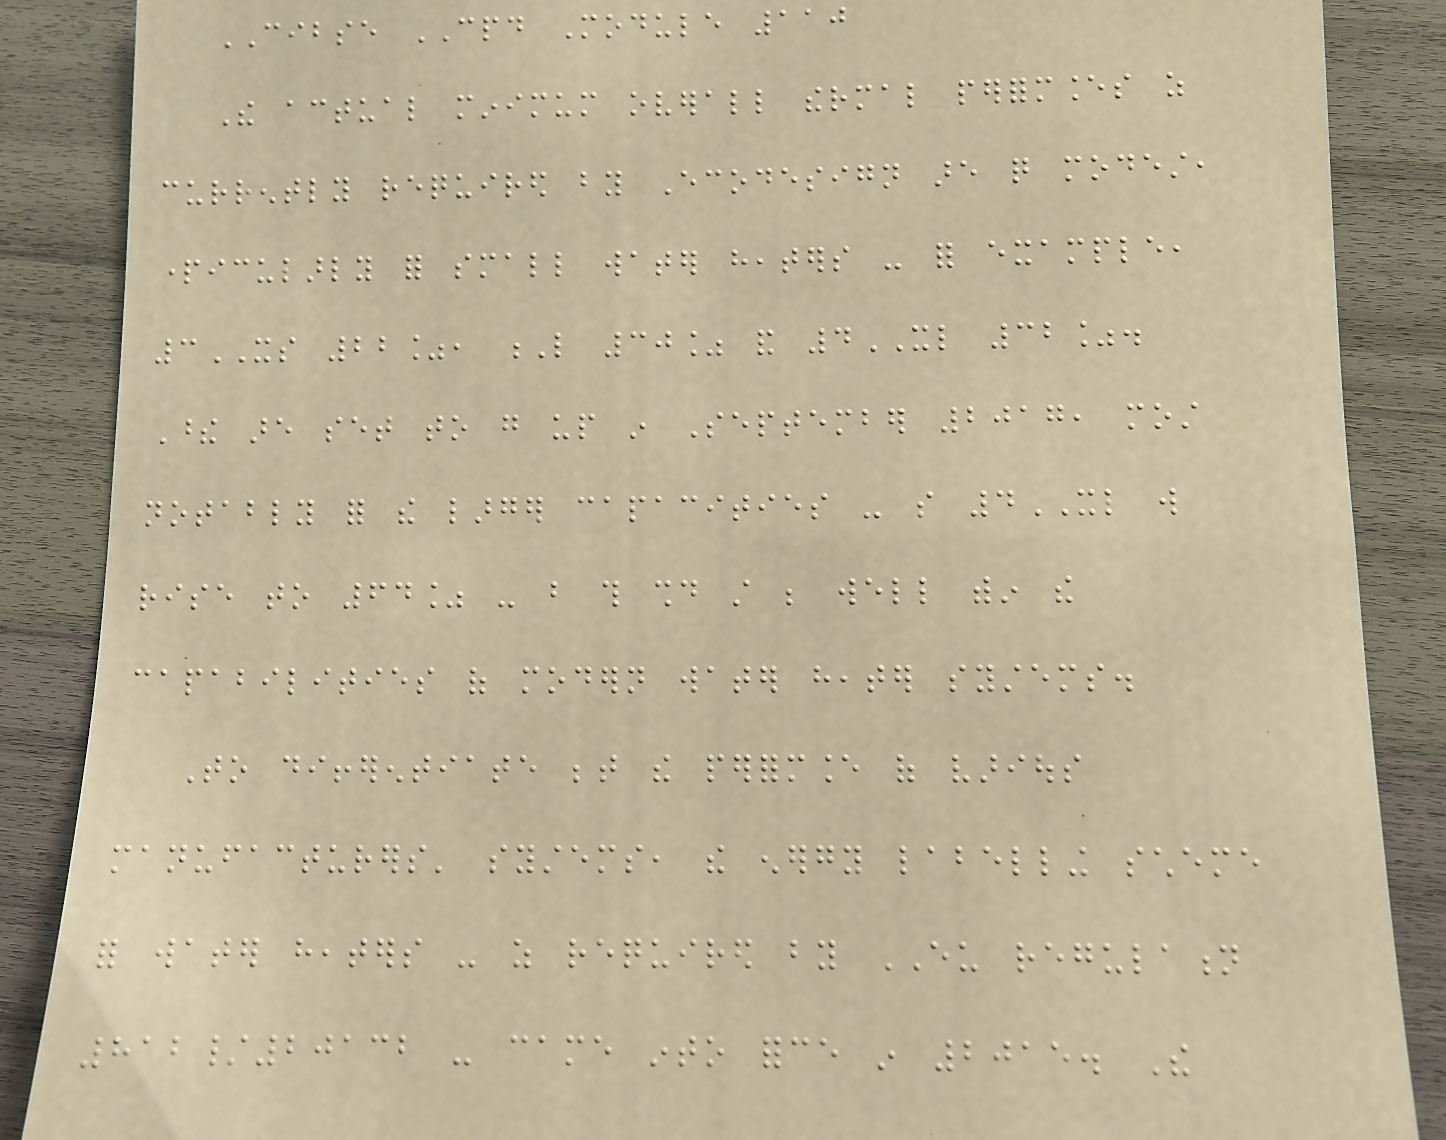CIBSE CPD Module 110
The actual minimum overall thermal performances as
currently required by Ecodesign are quite modest,
particularly for small water heaters - for example,
3XS 22%, L 30% and 4XL 32%.
These are set to go up in September 2017, most
notably for the larger capacities - so 4XL will
rise to 64% - but this should still be well within the
capabilities of modern water heater systems.
To differentiate between the performance of various
manufacturers' systems, the energy labelling scheme
for water heaters - as required by EU regulation
812/20132 - came into force in 2015. The
